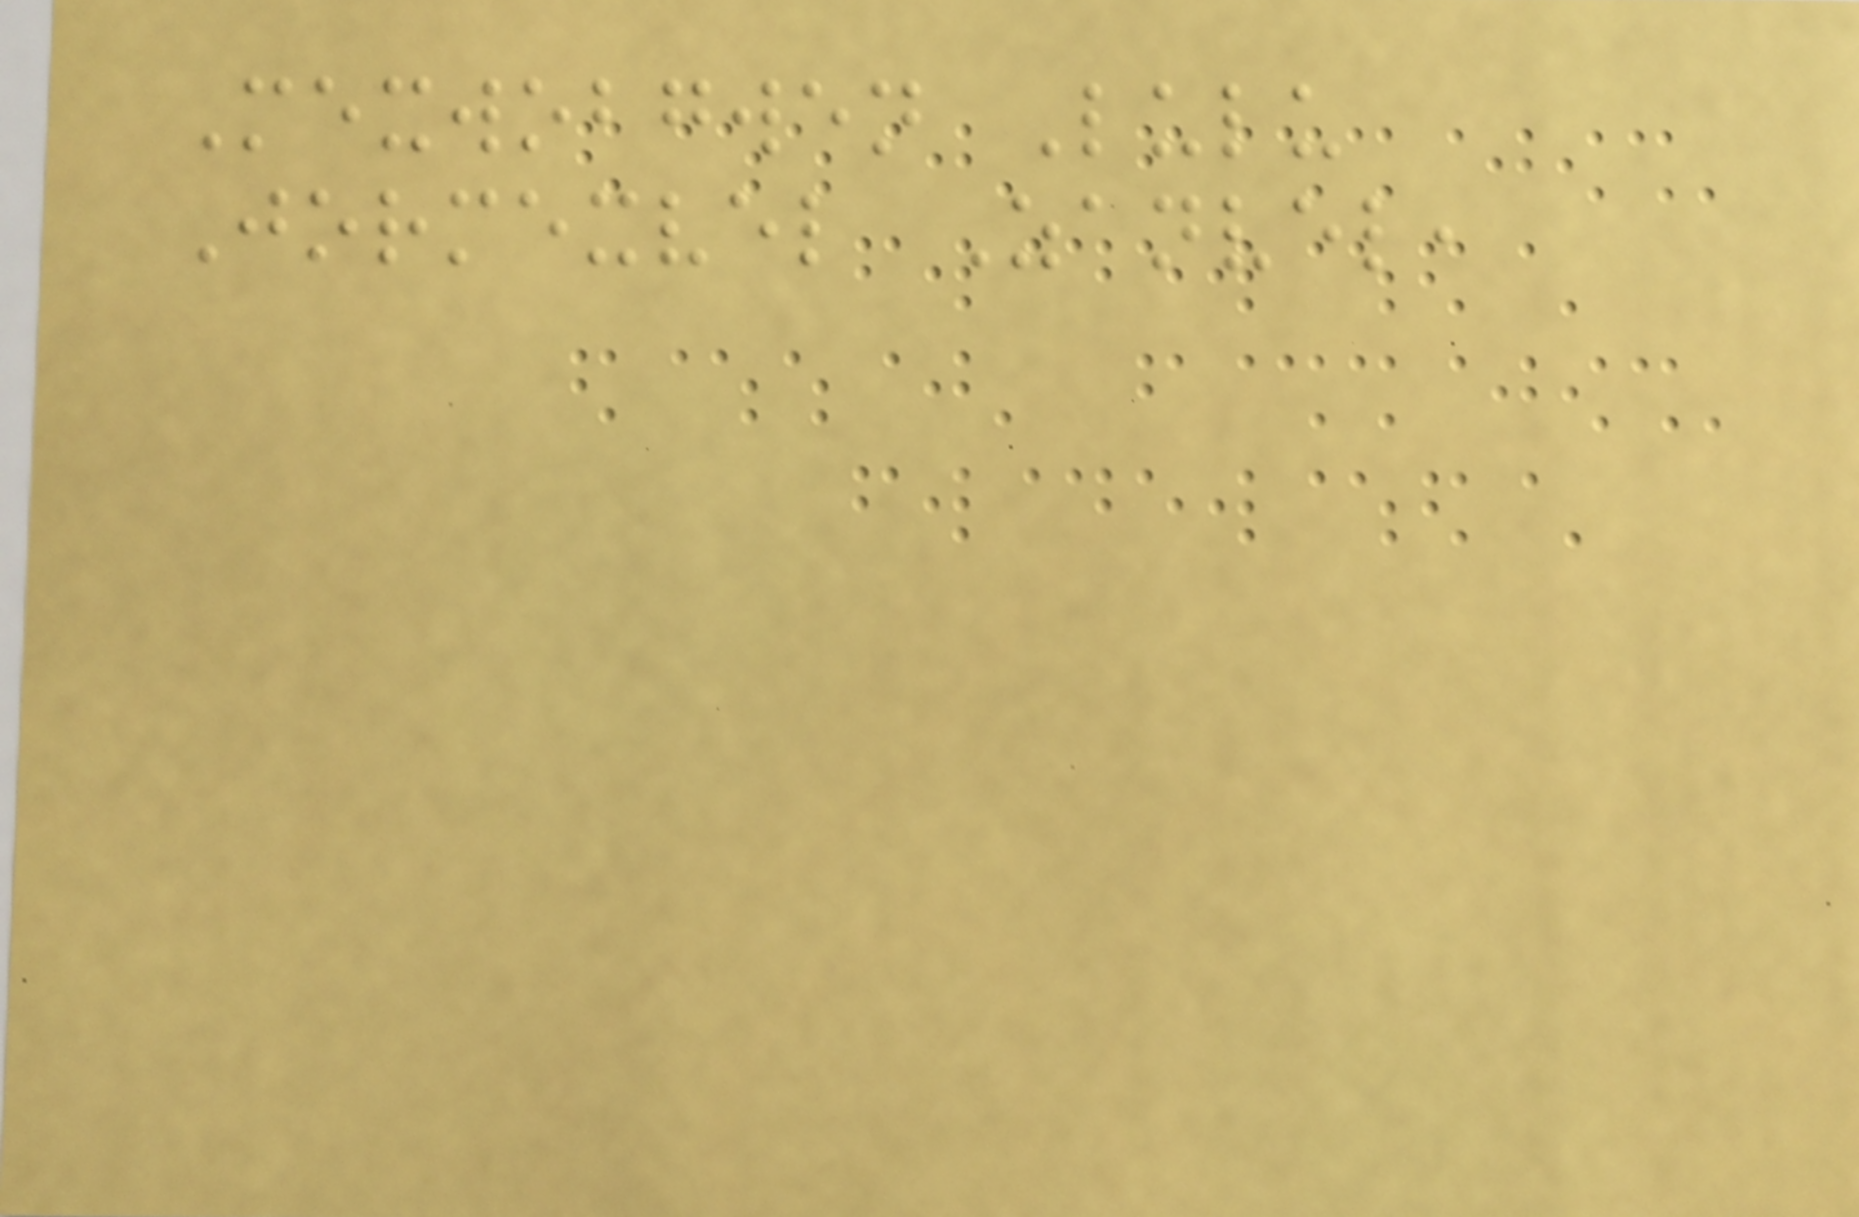Mexwobgwen Lulu
Jormexvel Zanvel,
